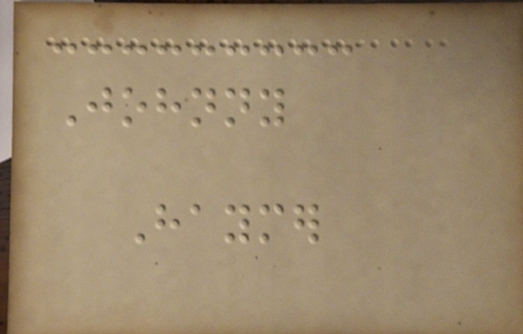Johnny
Haymer
